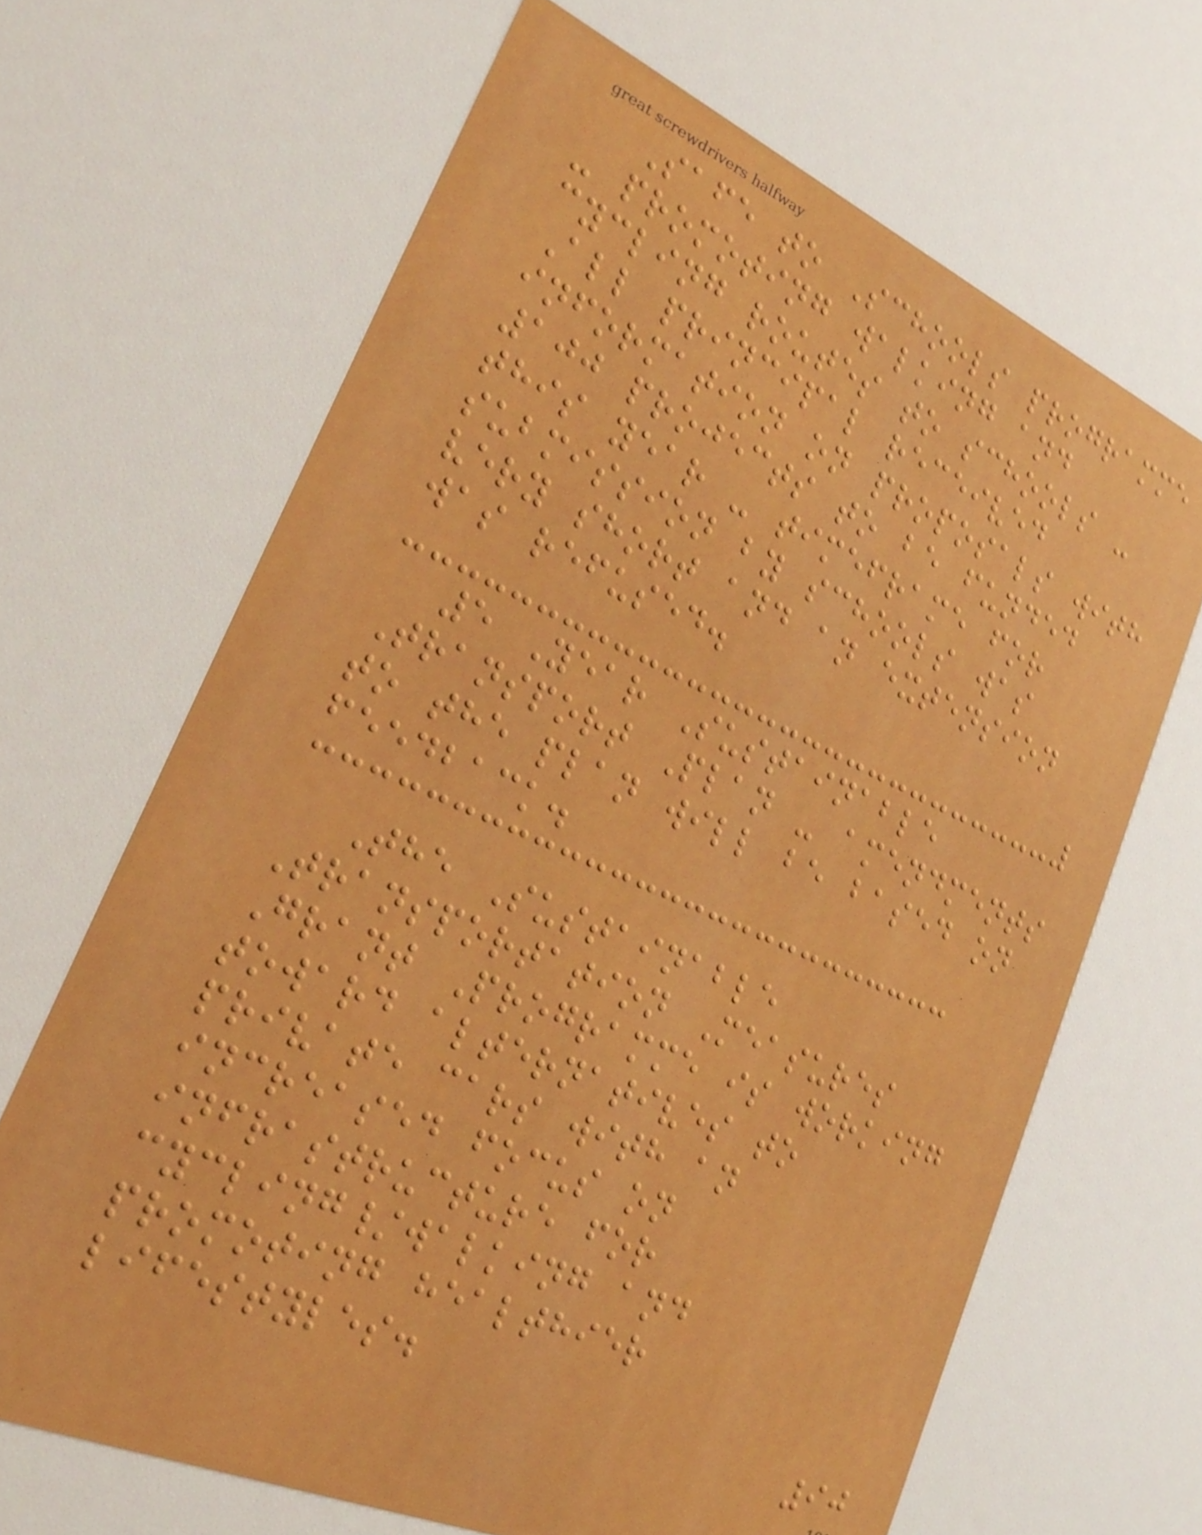Safe to Schools programme
- promoting walking and
cycling routes to schools -
All principal received
information on proposals with
100 projects to be funded
this year - timeframe for
submission by schools was
very short and an extension
was refused.
5 Year Sustainable
Transport Plan - amendments
to the plan will be based on
feedback.
The Sustainable
Transportation Measures
Grant Programme is working
toward alternatives to
private cars with an
increased focus on
infrastructure for
cycling/walking and
promoting healthier
lifestyles.
90
